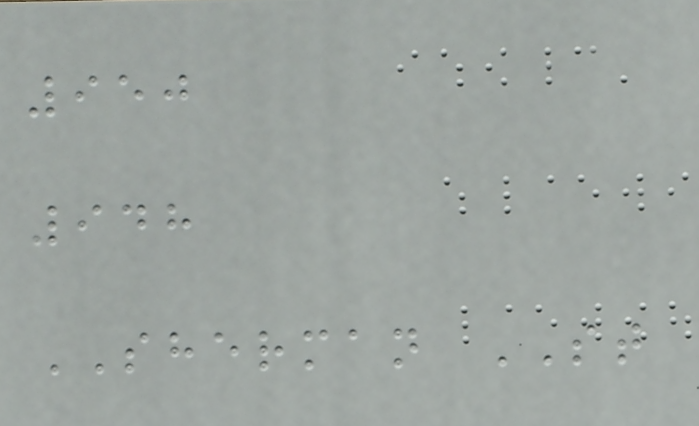950
948
SHERMAN ST
